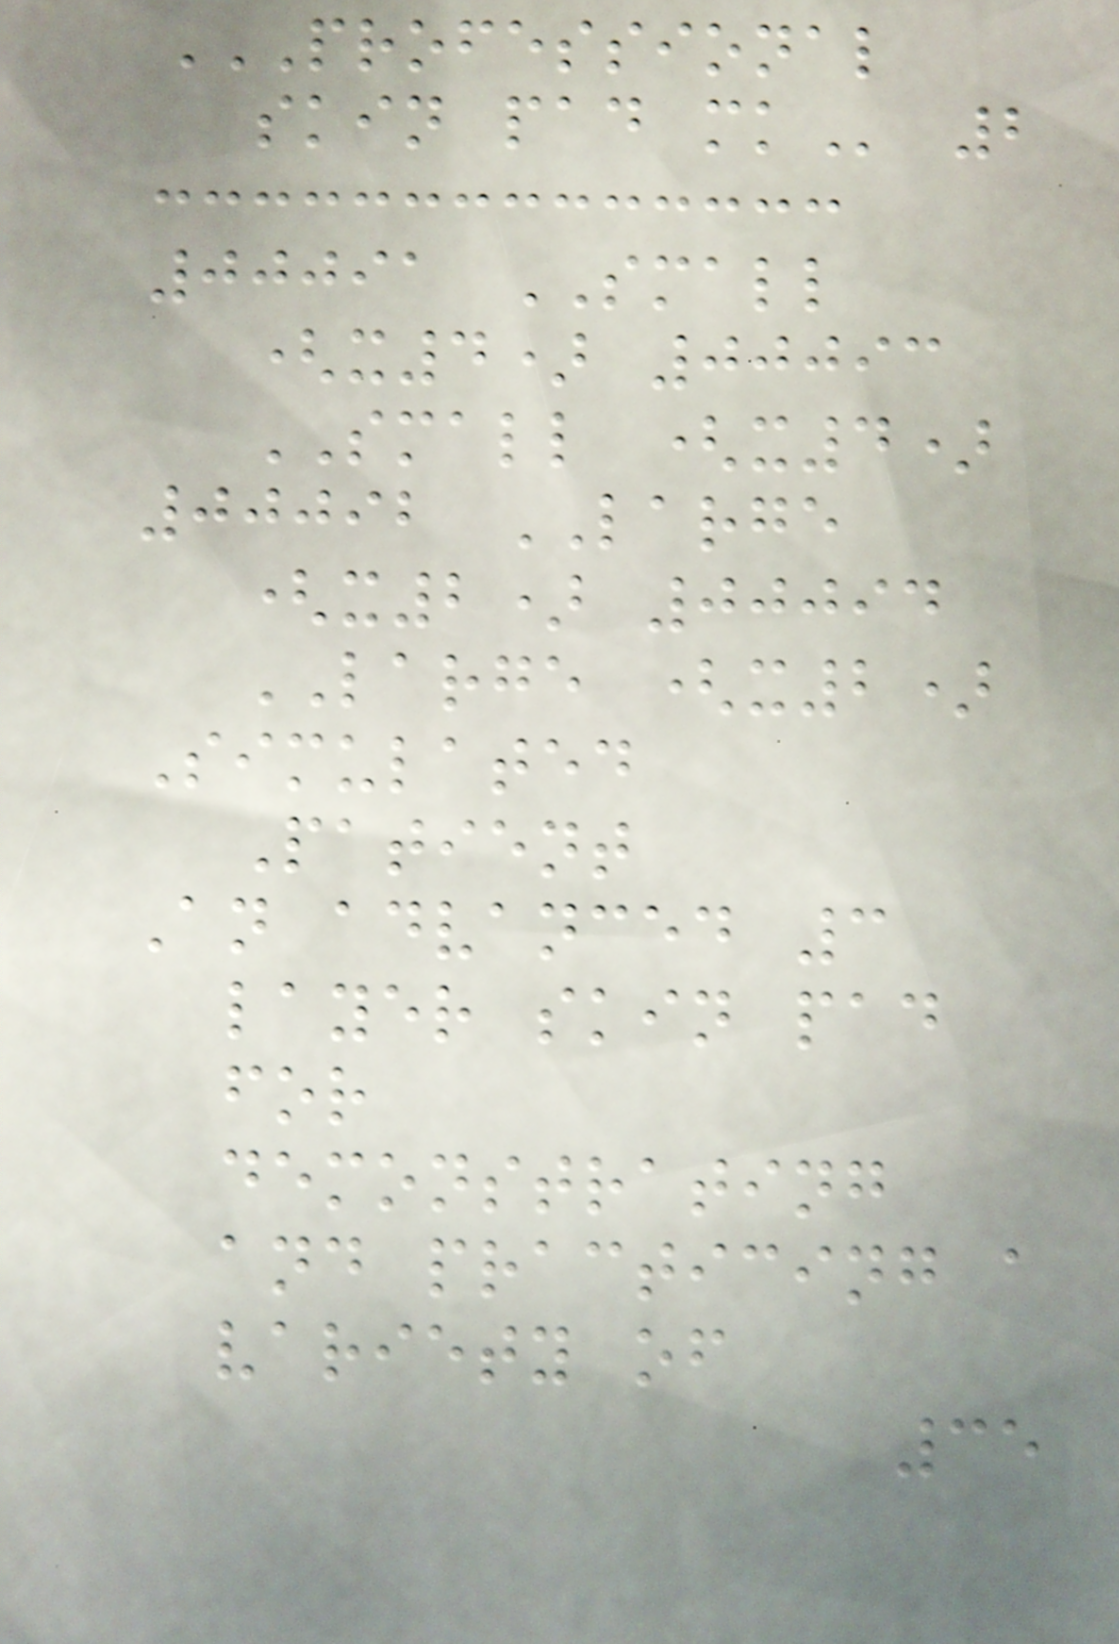PROFESSIONAL
SKIN PAD MK 2
00091 SMALL
(x4) 00093
SMALL (x4)
00092 LARGE
(x2) 00094
LARGE (x2)
Simulated
Patient
An advanced 3
layer skin pad
for
demonstrating
and practicing a
variety of
35
